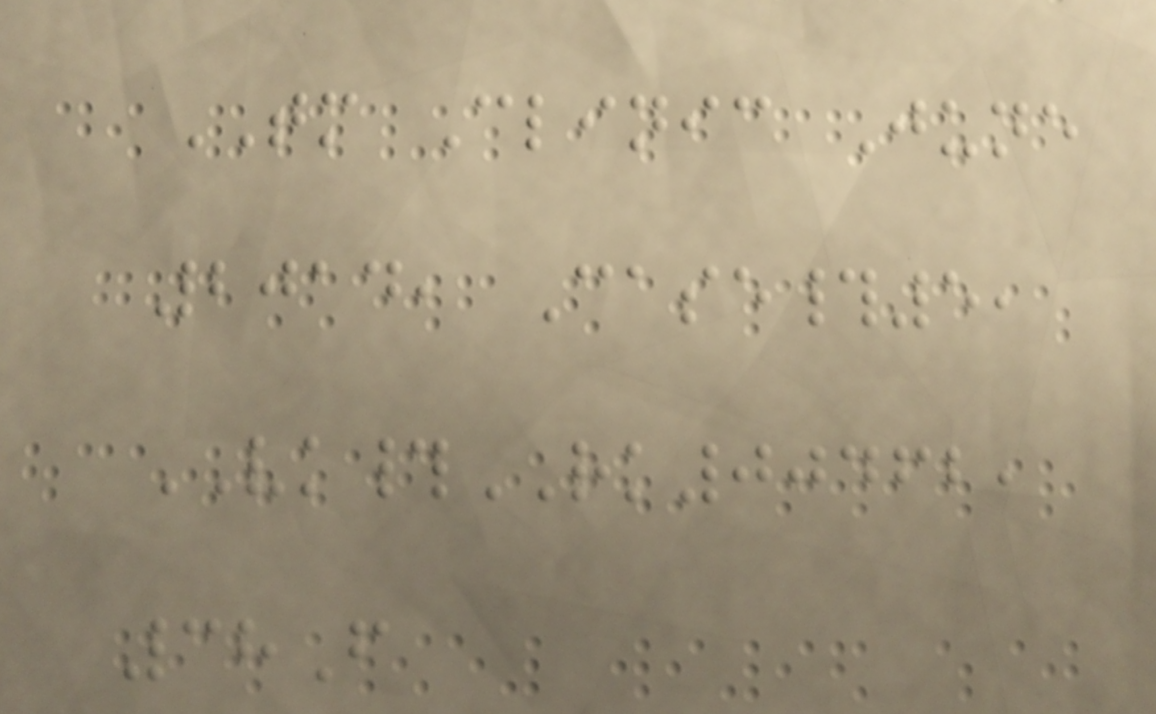TM Clinic June
2014, Case#5,
VK#RK00462,
38F
